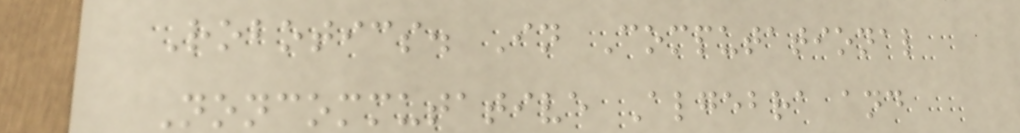Robotics. In Computational
Noncommutative Algebra and
